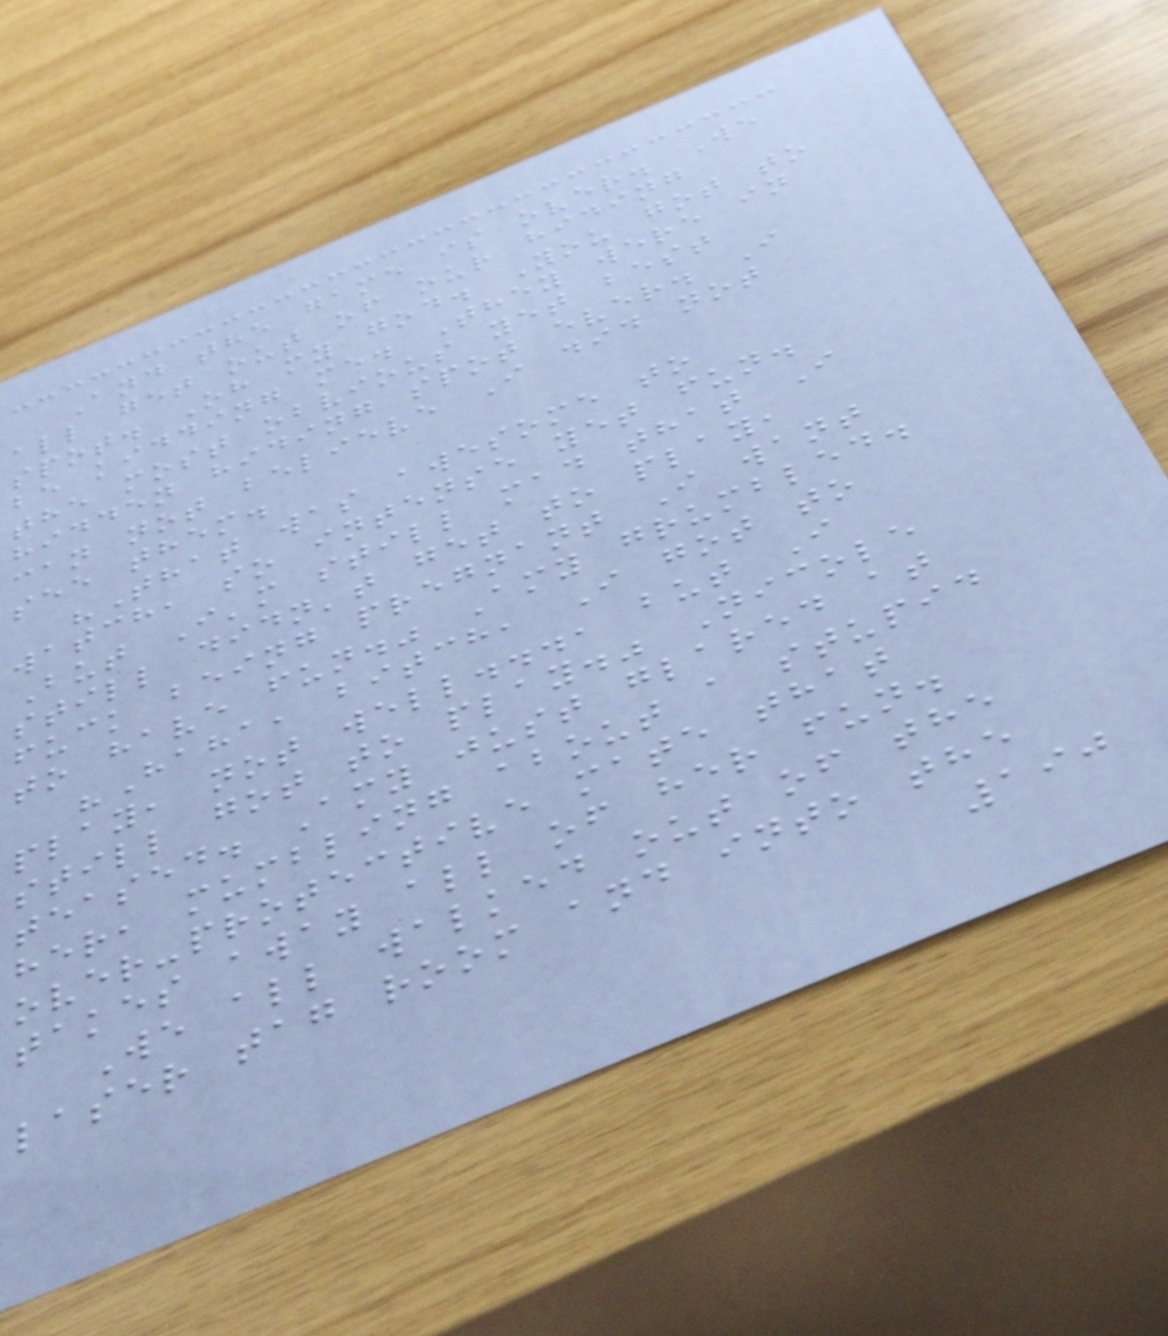And the game is over. We
all get out of our hiding
spot. Oh my god. You got to
be kidding me. They were in
the most obvious yet best
hidden hiding spot ever. I
can not believe I did not
see them.
"That was awesome to
watch, so intense yet fun.
But I'm still mad that I
still didn't get to play,
fuck being pregnant I want
to have fun." Amy grumbled.
"Haha, bitch, I got to
play, not well..., but I
still got to play." Nicole
teased. Amy just glared at
her, mumbling about a stupid
over-protective mate that
takes away all of her fun.
We all walked out of the
laser tag room and into the
190
